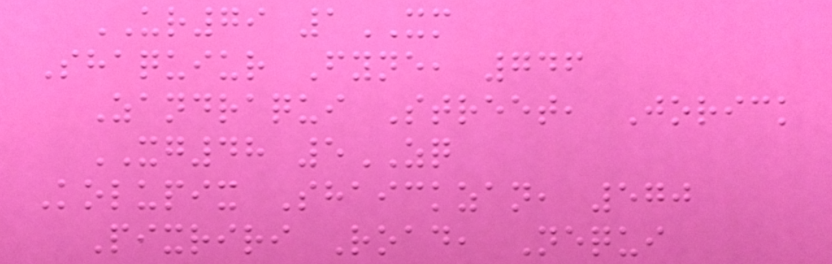UR79 1XM
Shaquiur Fyne, 746
Zandraqui Street, Jorick
XG48 5ZQ
Kolupix Shaickzan, 570
Pixriri Road, Nequi
